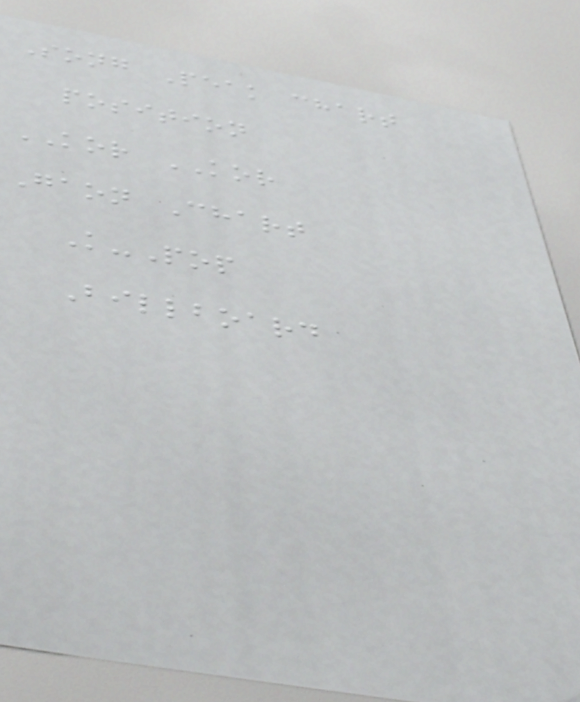Song Peak chart
position
KOR KOR
Gaon Chart
K-Pop
Billboard
